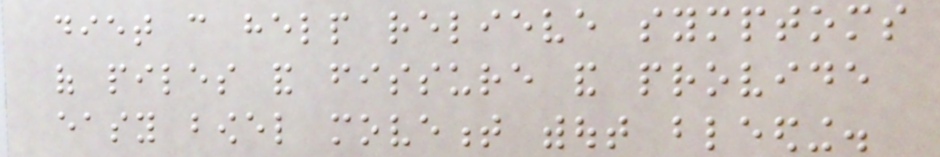diet can help relieve symptoms
of piles and fissure and provide
easy bowel movement without bleeding.
